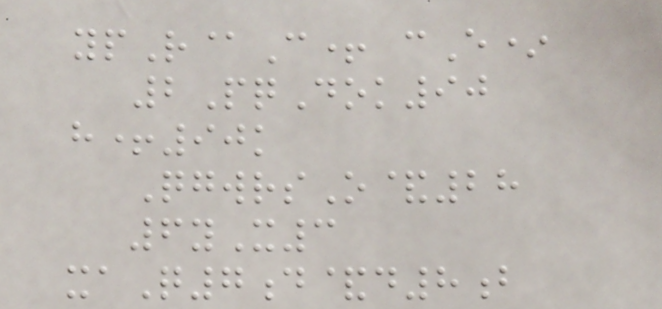ypR@C+ cE*
2PqDok90
h+90k
QgwrsO&28
6yX3
xaQ7d&d8b
